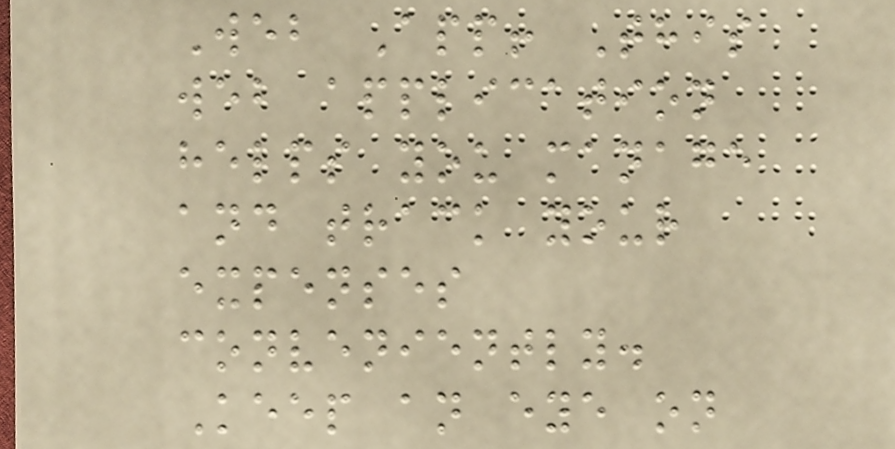Web App! This
web application
helps you manage
and track your
expenses
conveniently.
Keep an eye on
